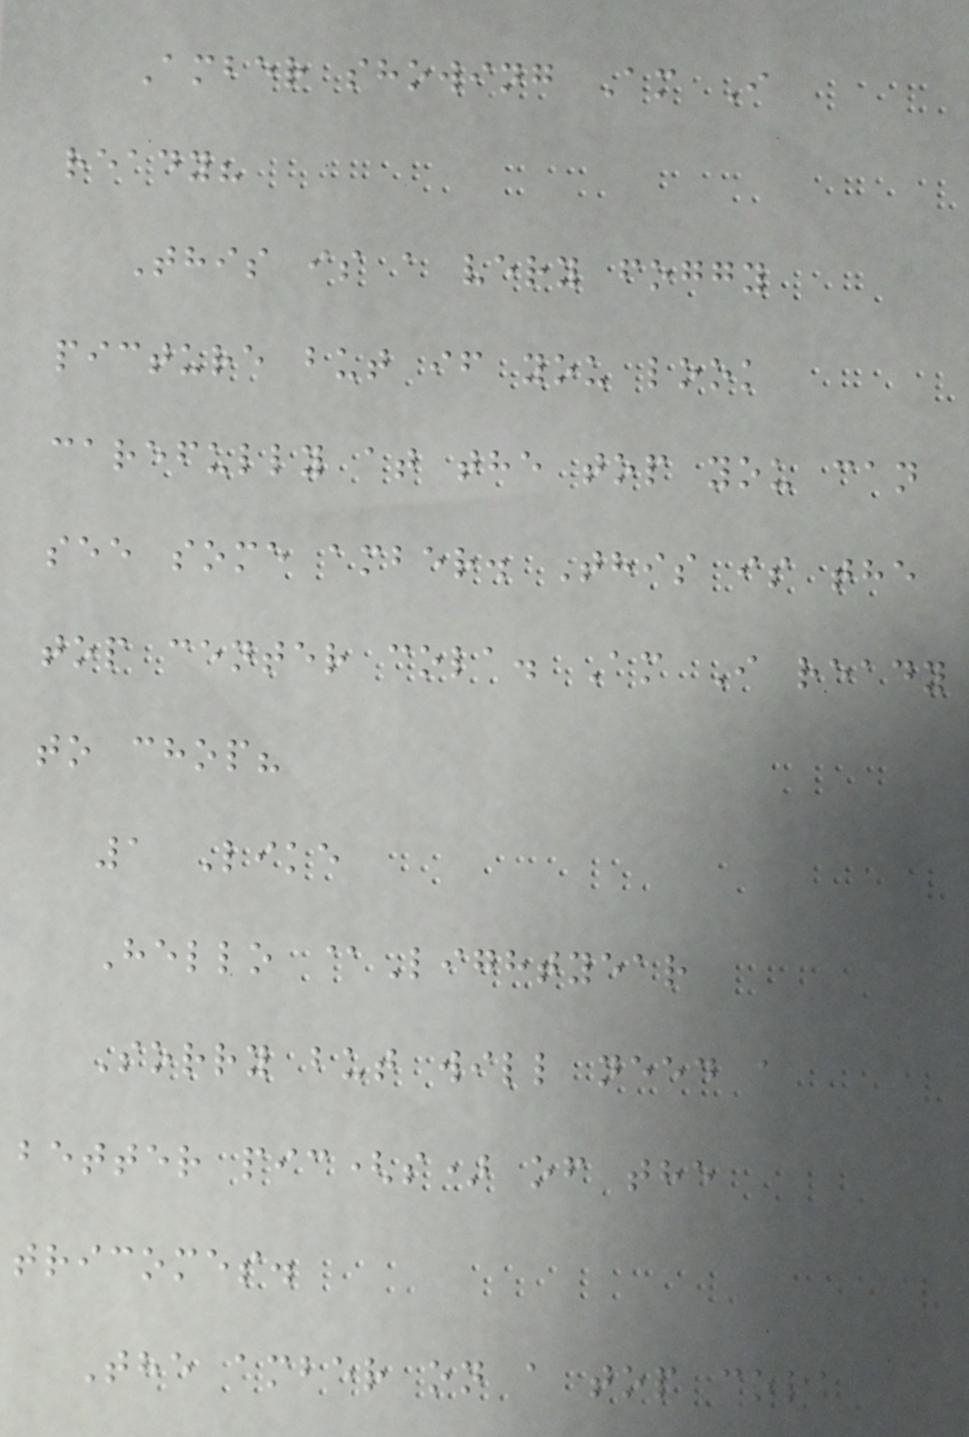Amber showing Am I
ready?
This is a very foggy
picture but if you look
carefully at the top you can
see some amber. This is the
top center cola. Am I ready
to chop?
1 Like
Hello @Lightyear
Sorry but will need a
better pic(s) of the
tricomes.
The amber on a top cola
